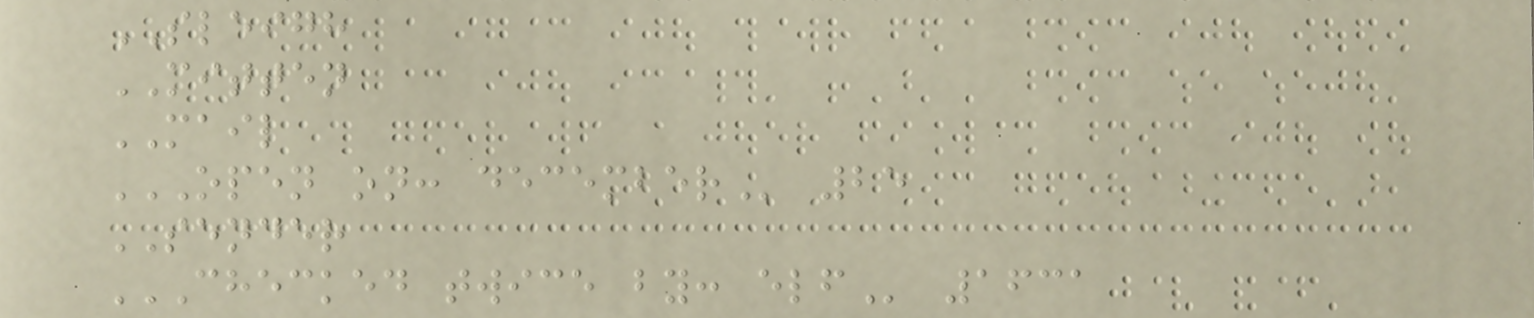SLEIGH
MITTEN
MAIL
OPEN ON: DECEMBER 25
SENDER
CHECKED TWICE BY: ELF 1631
